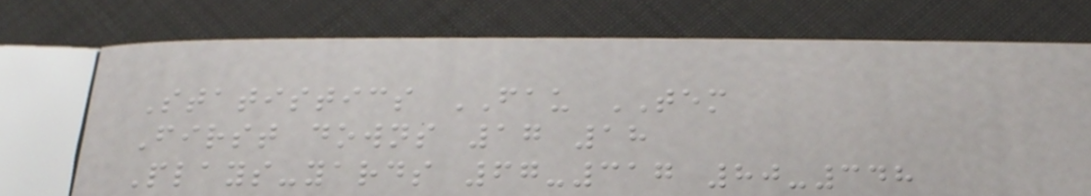Statistics FAU TEM
First downs 17 18
Plays-yards 67-317 80-348
